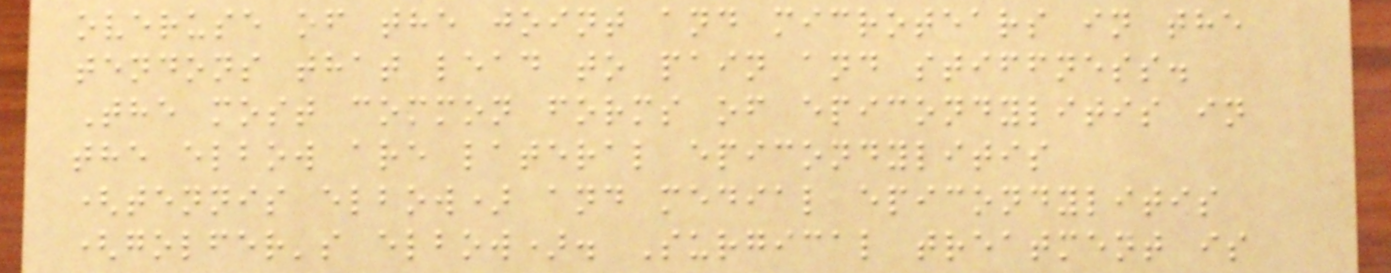overuse of the joint and microtears in the
tendons that lead to pain and stiffness.
The most common forms of epicondylitis in
the elbow are lateral epicondylitis
(tennis elbow) and medial epicondylitis
(golfer's elbow). Surgical treatment is
